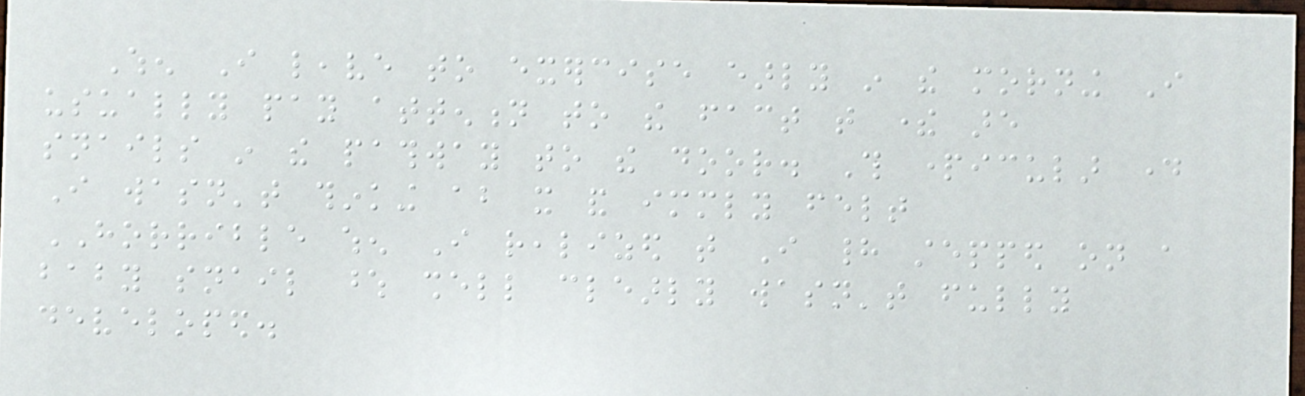When I leave to exercise early in the morning I
usually pay attention to the fact that there are
snails in the pathway to the door. This particular day
I wasn't thinking about it and immediately felt
HORRIBLE when I realized that I had stepped on a
baby snail whose shell clearly wasn't fully
developed.
